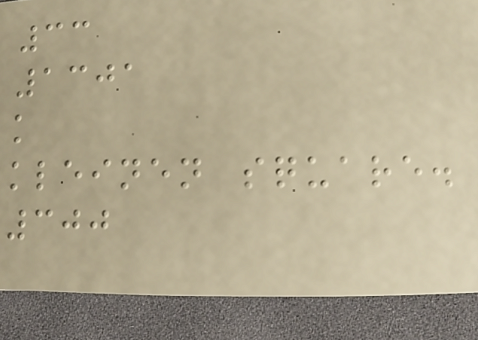33
1301
k
kleinen square.
300
